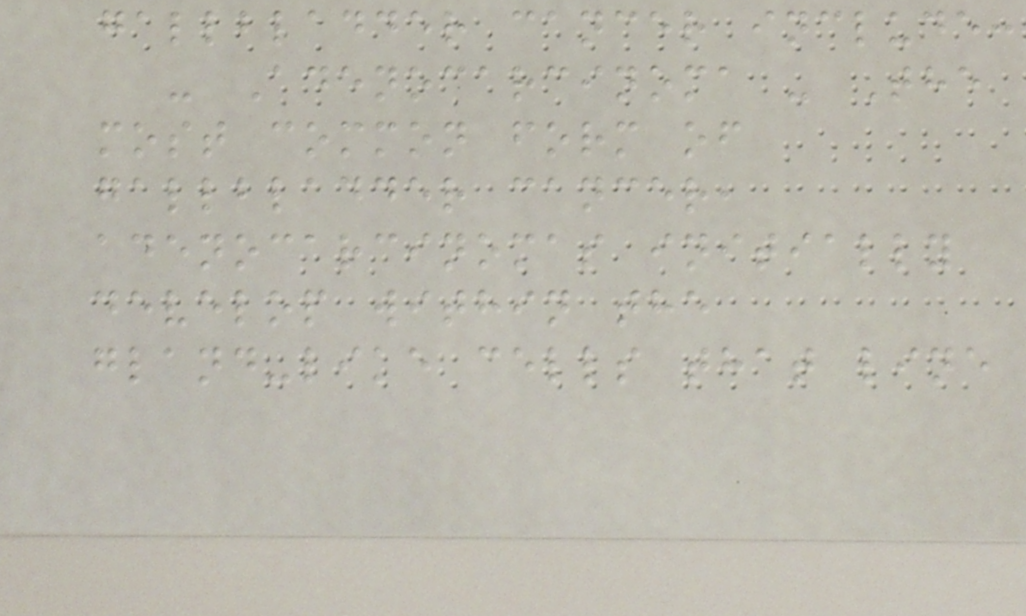gallbladder cancer include:
- Adenocarcinoma - The
most common form of
gallbladder cancer,
adenocarcinomas initially
develop within the
gland-like cells that line
